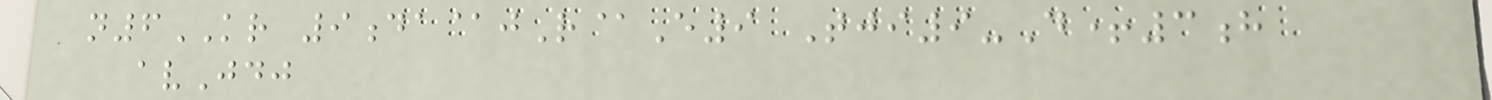n6KR 9da@jR@E9 Tji9-D+3h
avJdj
